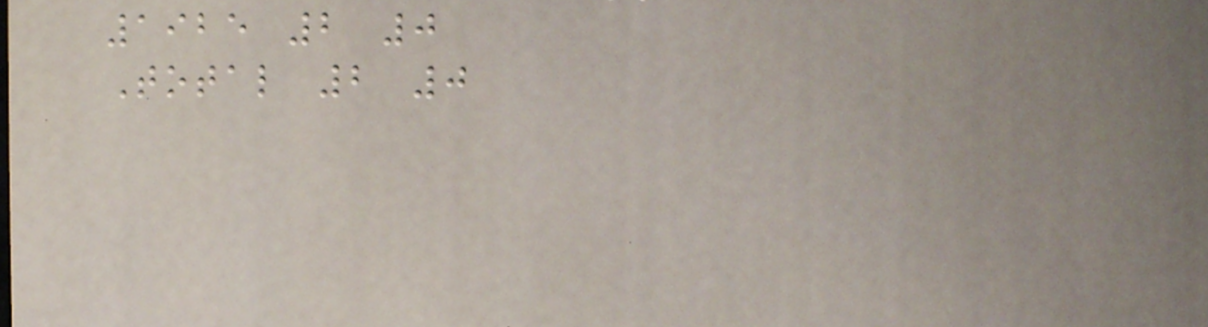1925 2 0
Total 2 0
